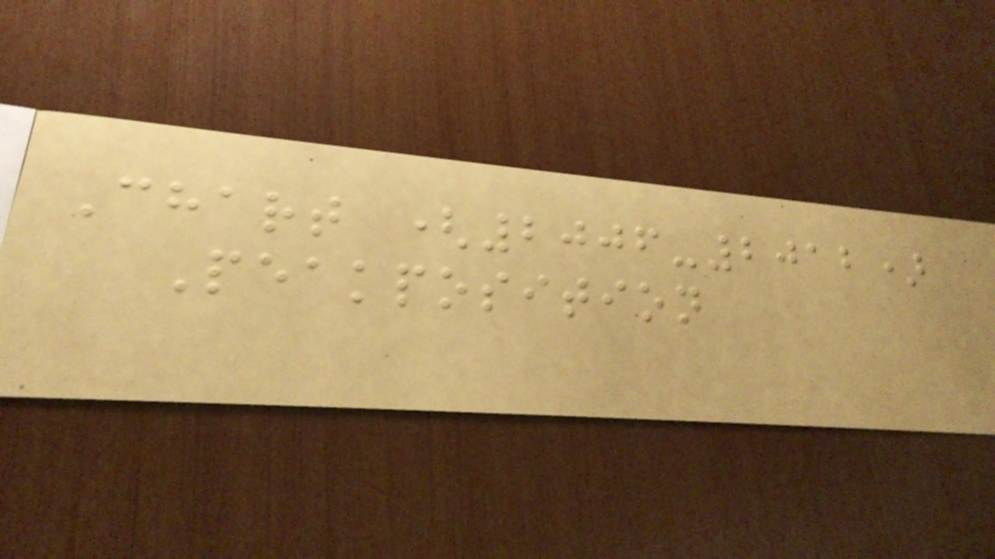Chart (2006-2012)
Peakposition
